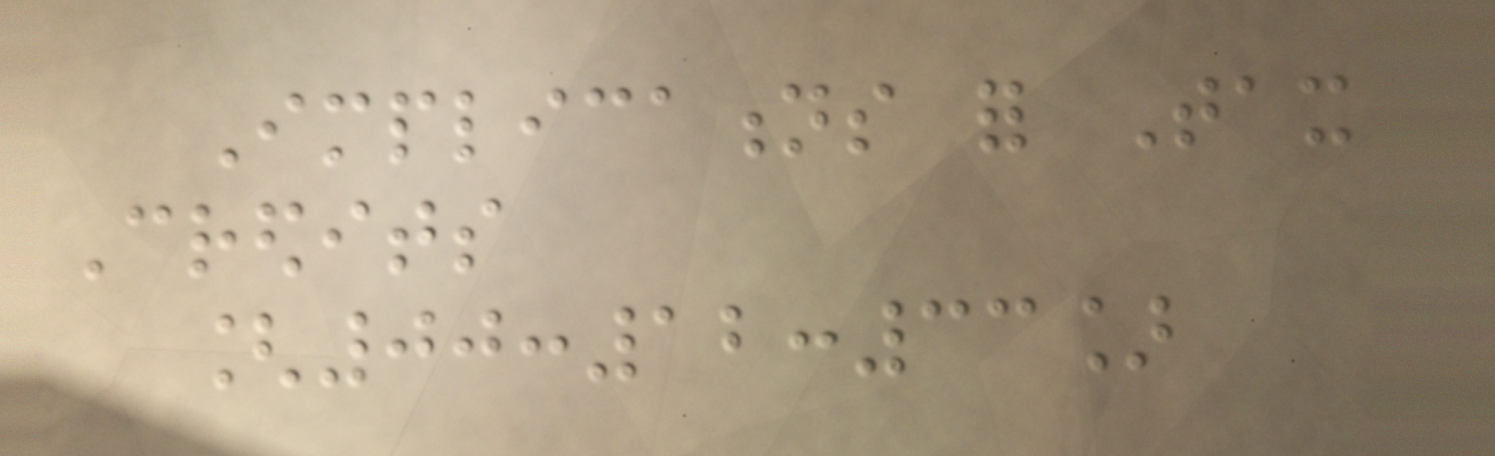Implications for Tax
Credits
[00:12:33]
